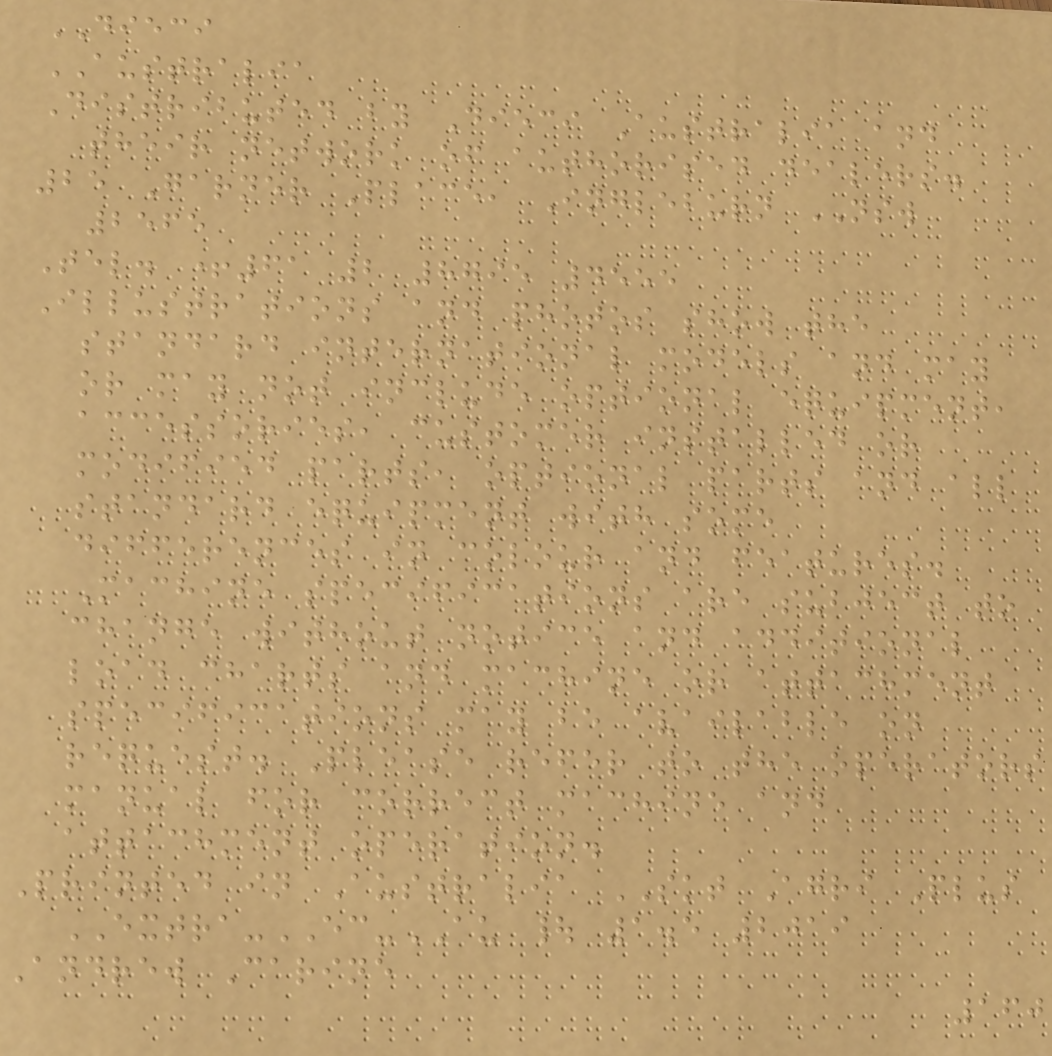DIECI
AUSTRALIA
Distributed by Dieci Australia and
their network of authorised dealers.
25 Garner Place, Ingleburn NSW
2565
Tel. +61 2 8795 4555
Illustrations and photos show the
standard international models and may
or may not include optional equipment,
accessories, customer installed or
modified parts, optional parts and all
standard equipment with some
differences in colour and features.
Machine specifications are subject to
change without notice and additional
load charts and machine or attachment
specifications may be available on
request. Please refer to the operators
manual for correct machine and
attachment operation.
Printed in Australia SKT Agri Plus
EXTRA-EC-AU | 1.5 2019
Andrew Carine
160
